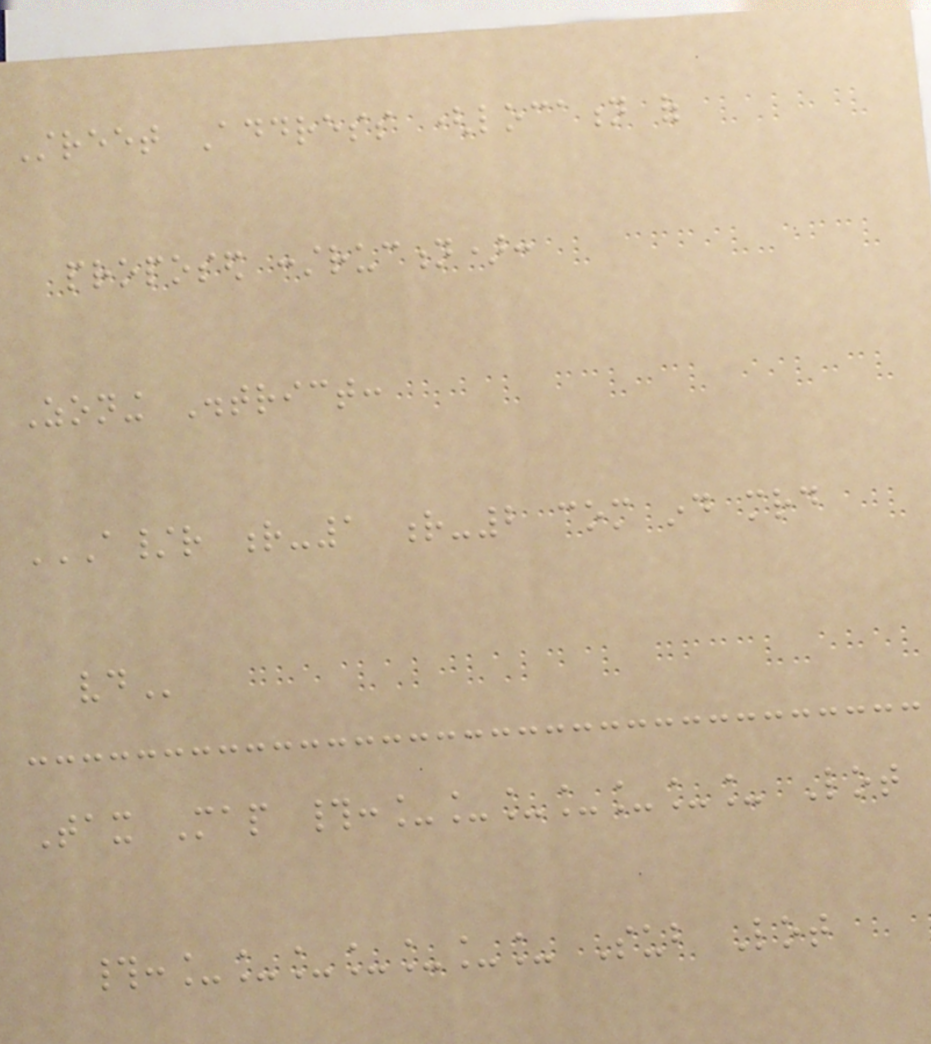Street Address (location of
proposed construction):
Zoning District:
A/R R-1 R-2 COM IND MRD
VD
Tax Map #:_______ Lot
#:_______ Sub Lot
